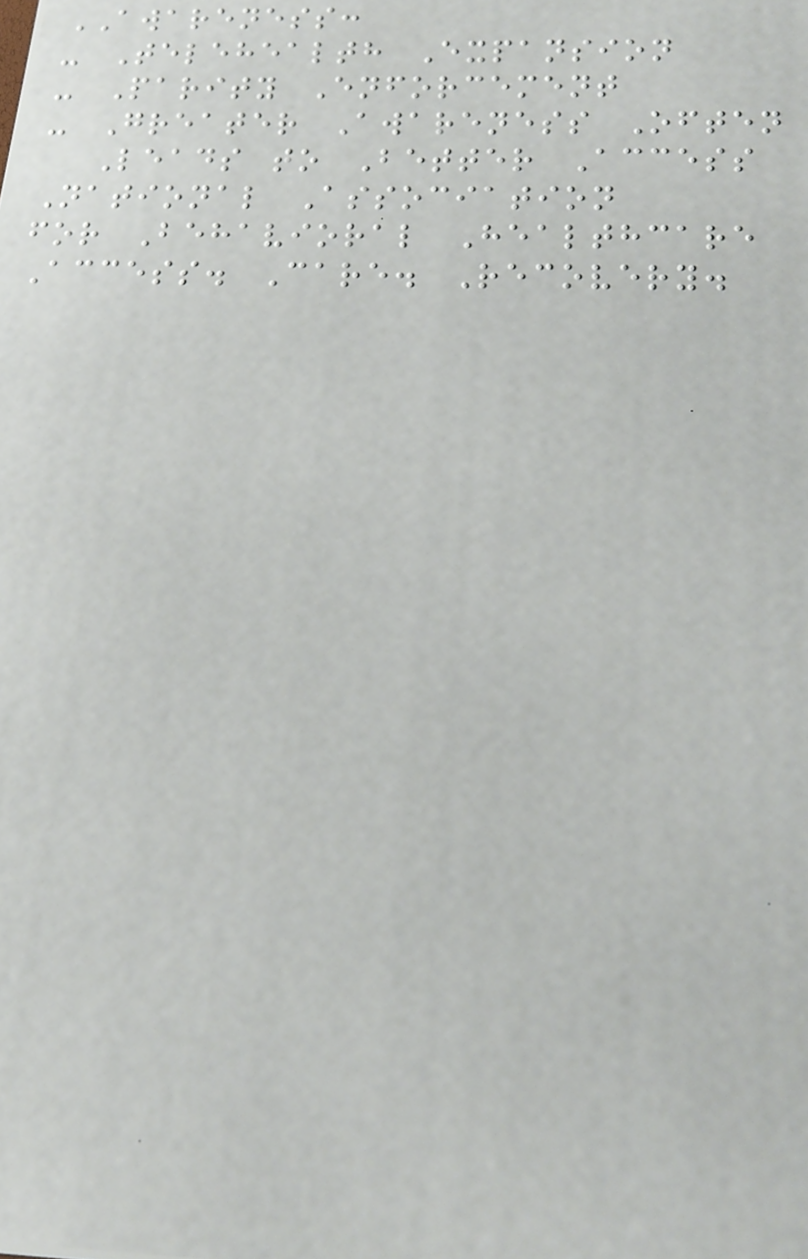AWARENESS:
- Telehealth Expansion
- Parity Enforcement
- Greater Awareness Often
Leads to Better Access
National Association
for Behavioral Healthcare
Access. Care. Recovery.
